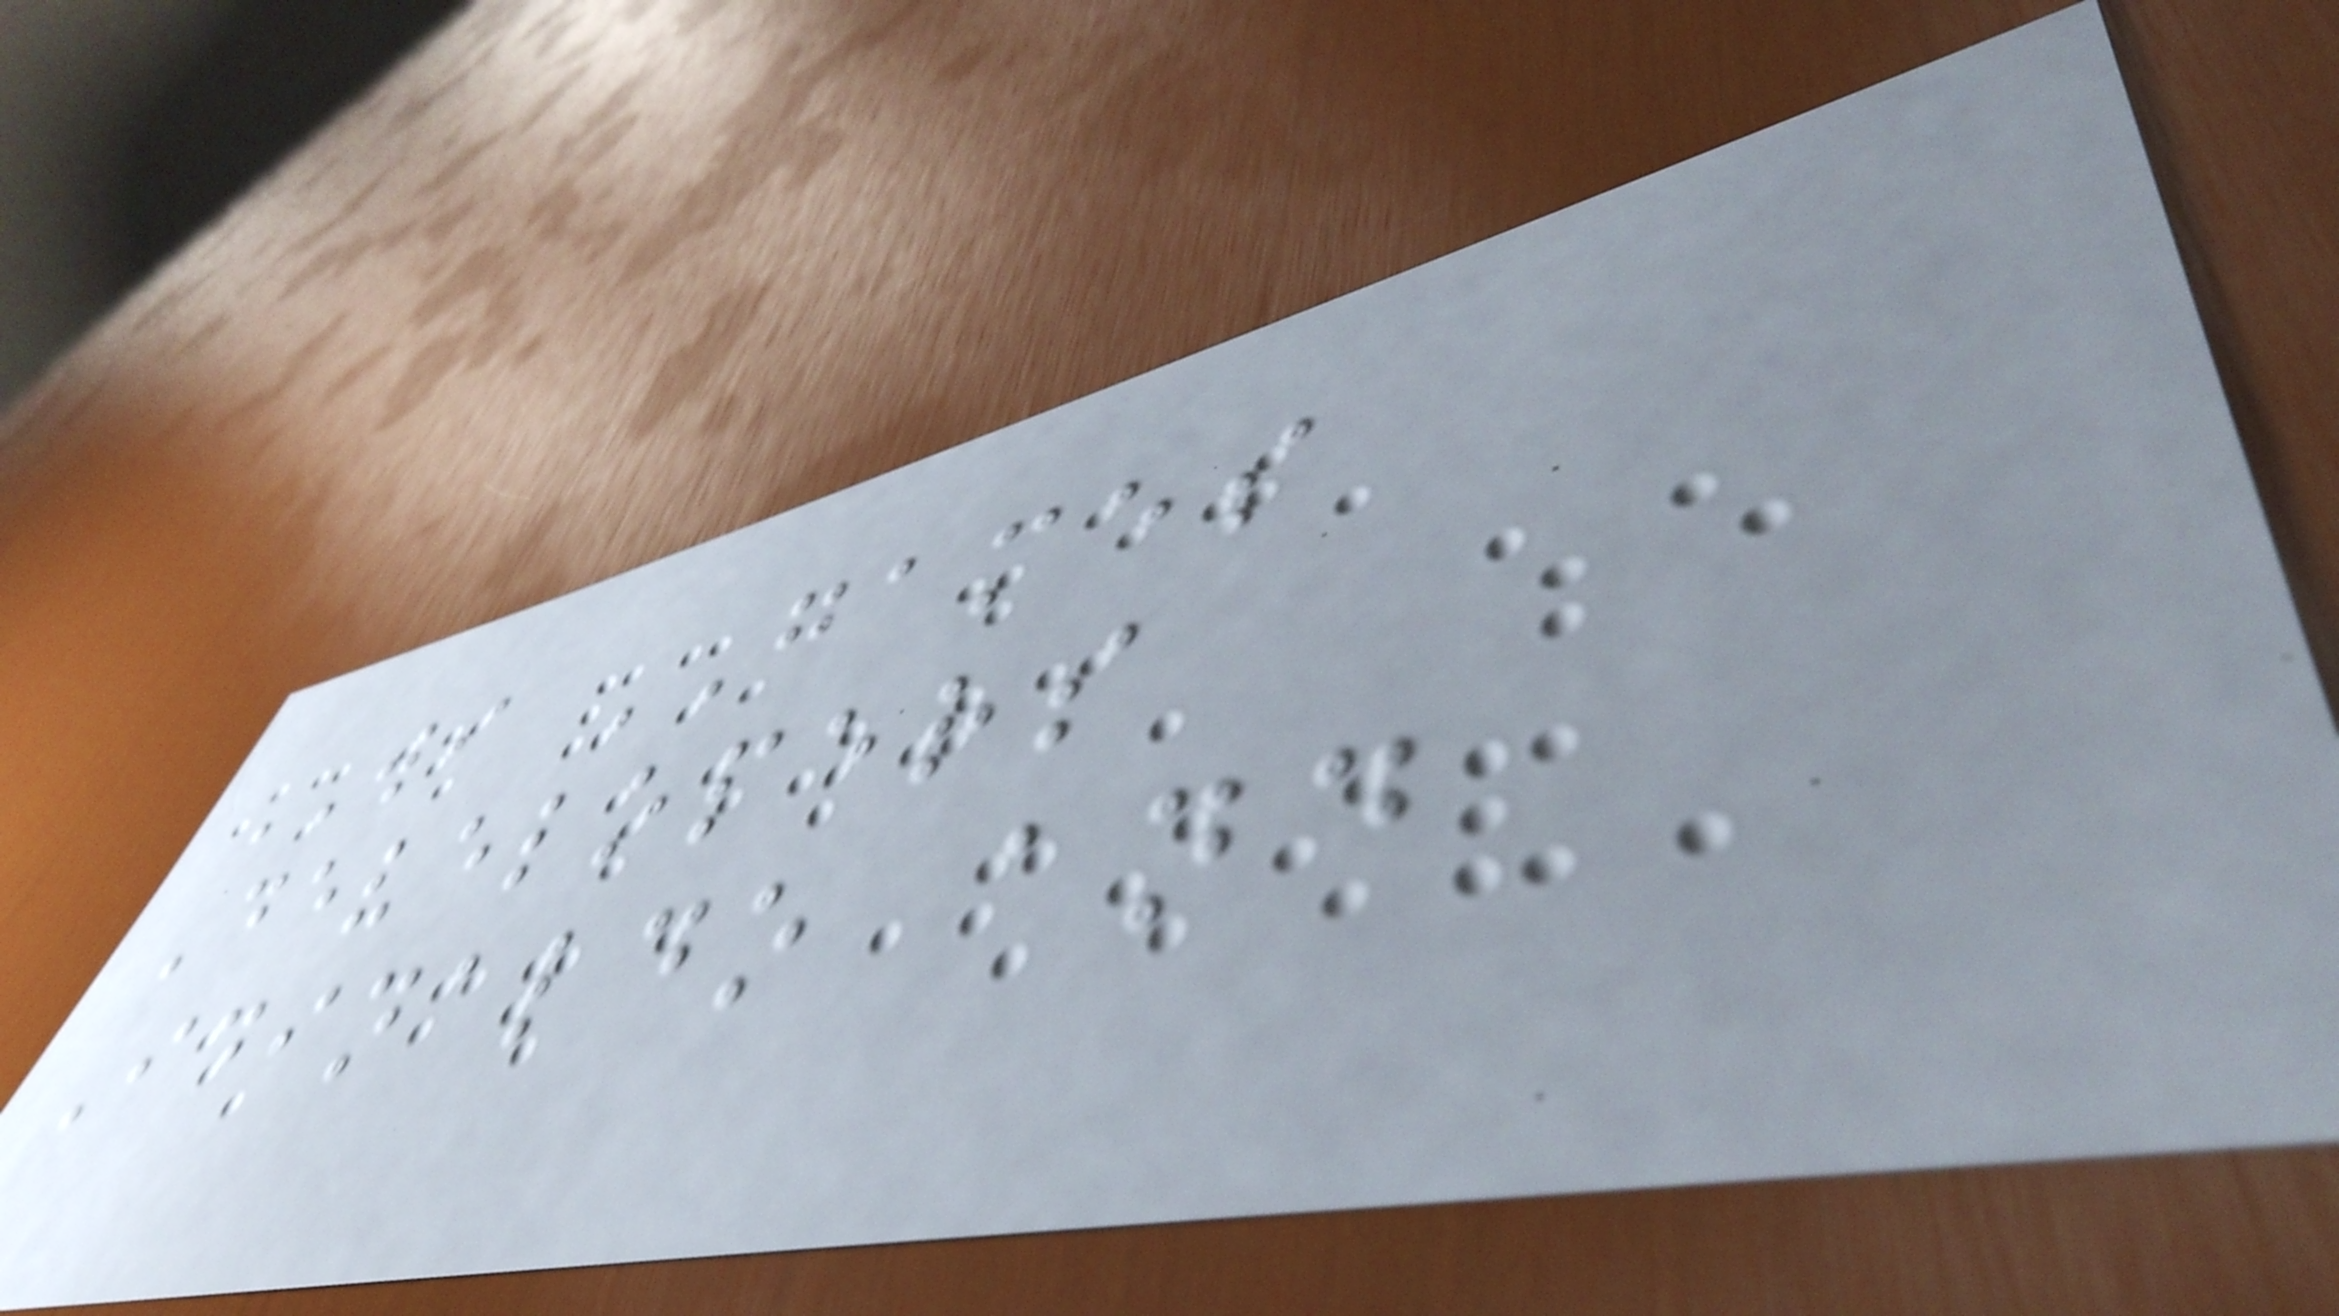WI GAMES
Developers
Idinaldo and
